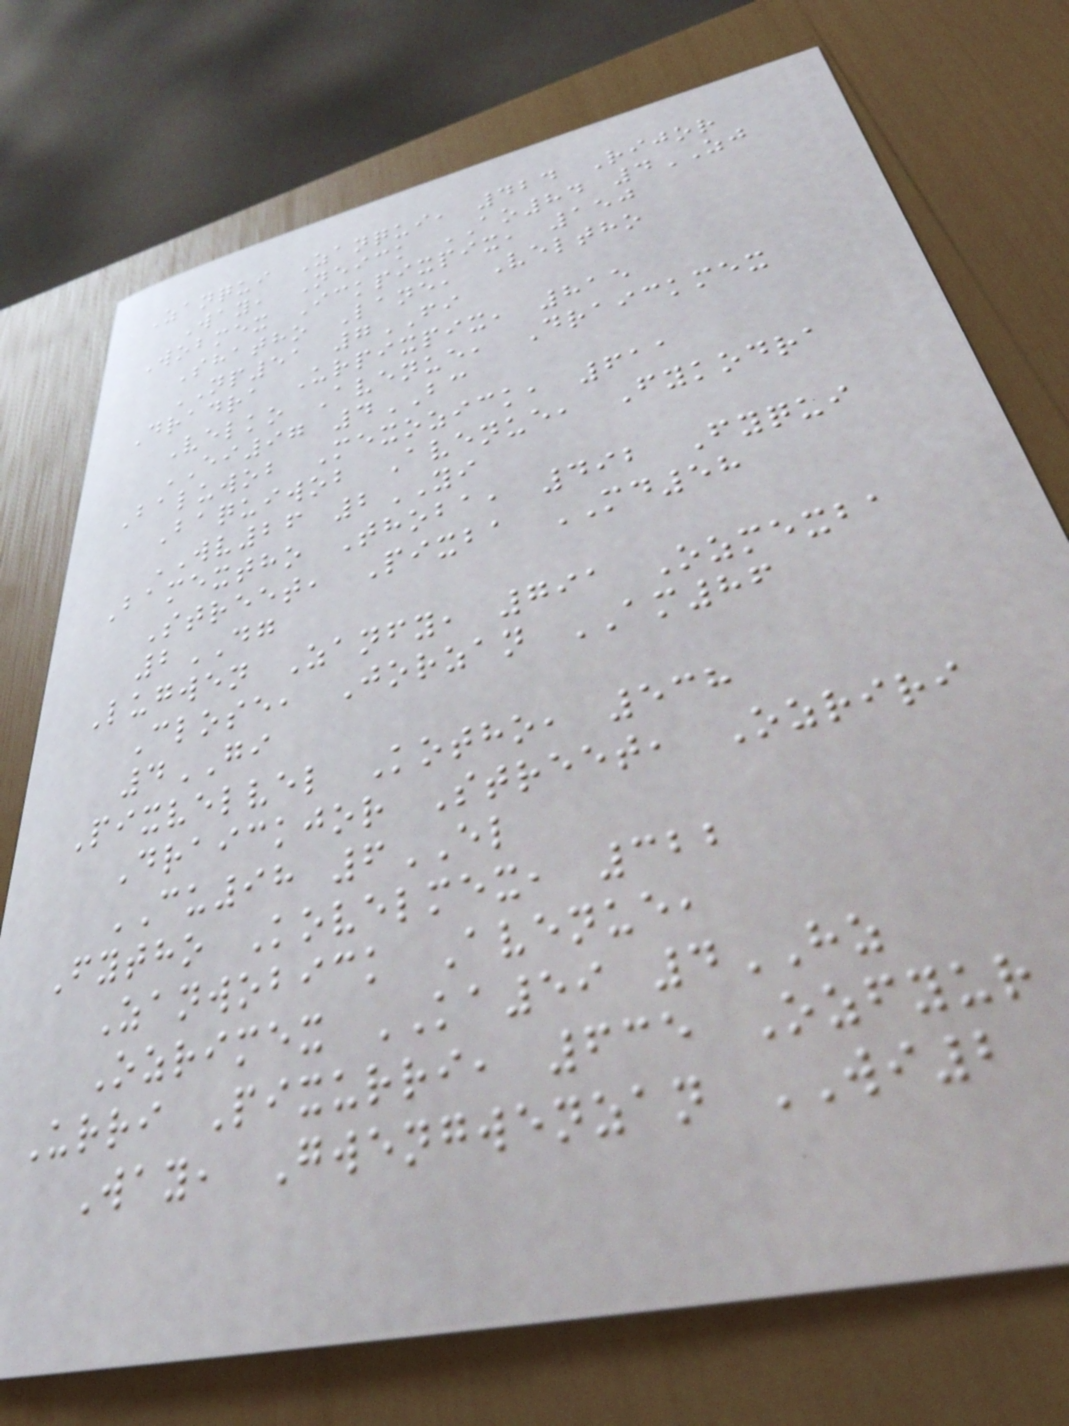Zanqui Zanqui, 424 Rijor
Way, Neick AO84 4ZJ
Wobmex Ickpixpix, 150
Shatho Lane, Veltho
NP51 7FI
Dradra Urpixpix, 815
Velko Avenue, Draickmex
EI97 4BC
Baluwob Mexozick, 611
Baquiwob Avenue, Fykodra
WV26 2YI
Bamextho Thoba, 492 Fyqui
Street, Pixba MD58
2DG
Lugwen Zanfy, 791 Ozmexba
Close, Jorzan AM86
4GI
Pixvelvel Kotho, 538
Draickjor Street, Ozriri
CU98 6EL
Fytho Kovelmex, 322
Zanwobick Avenue,
Ozrimex KA59 4HZ
Urri Pixurri, 635 Ozfyur
Way, Gwengwenzan WI2
